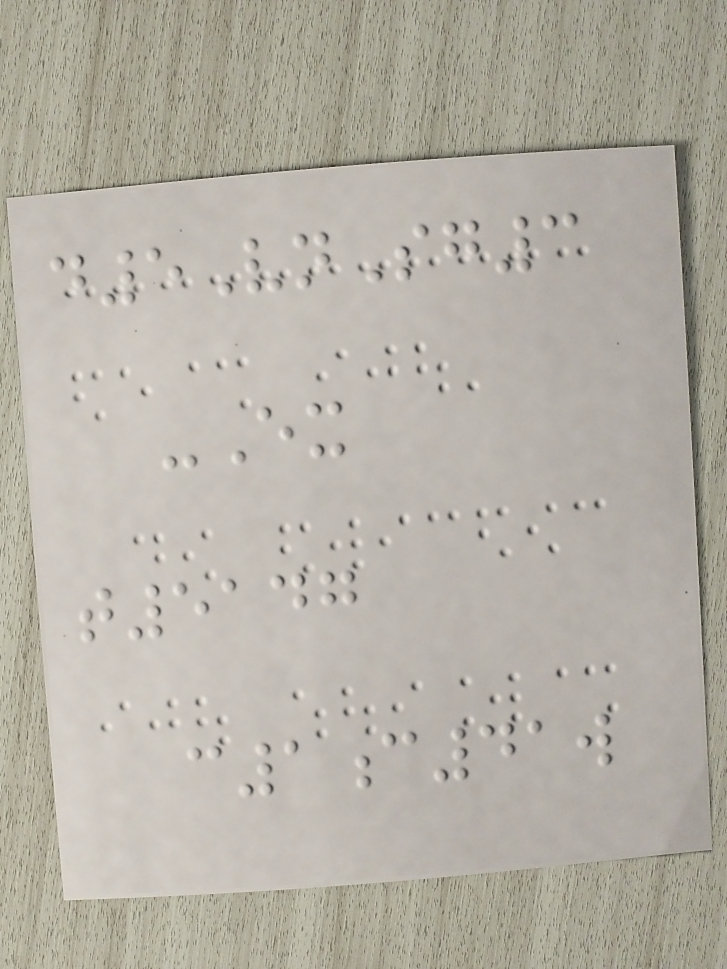d5VnSg3
-Ex
t5147
c1c41w
